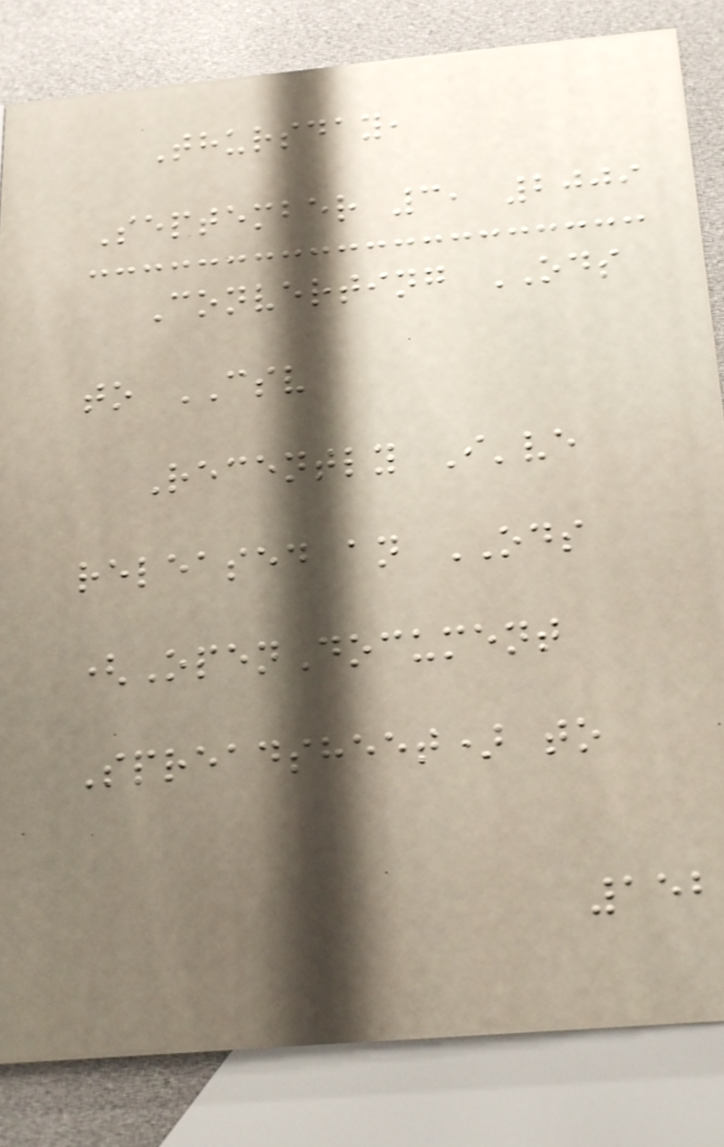Thursday,
September 3, 2009
Converting ODS
to CSV
Recently I've
released an ODS
(OpenDocument
Spreadsheet) to
152
